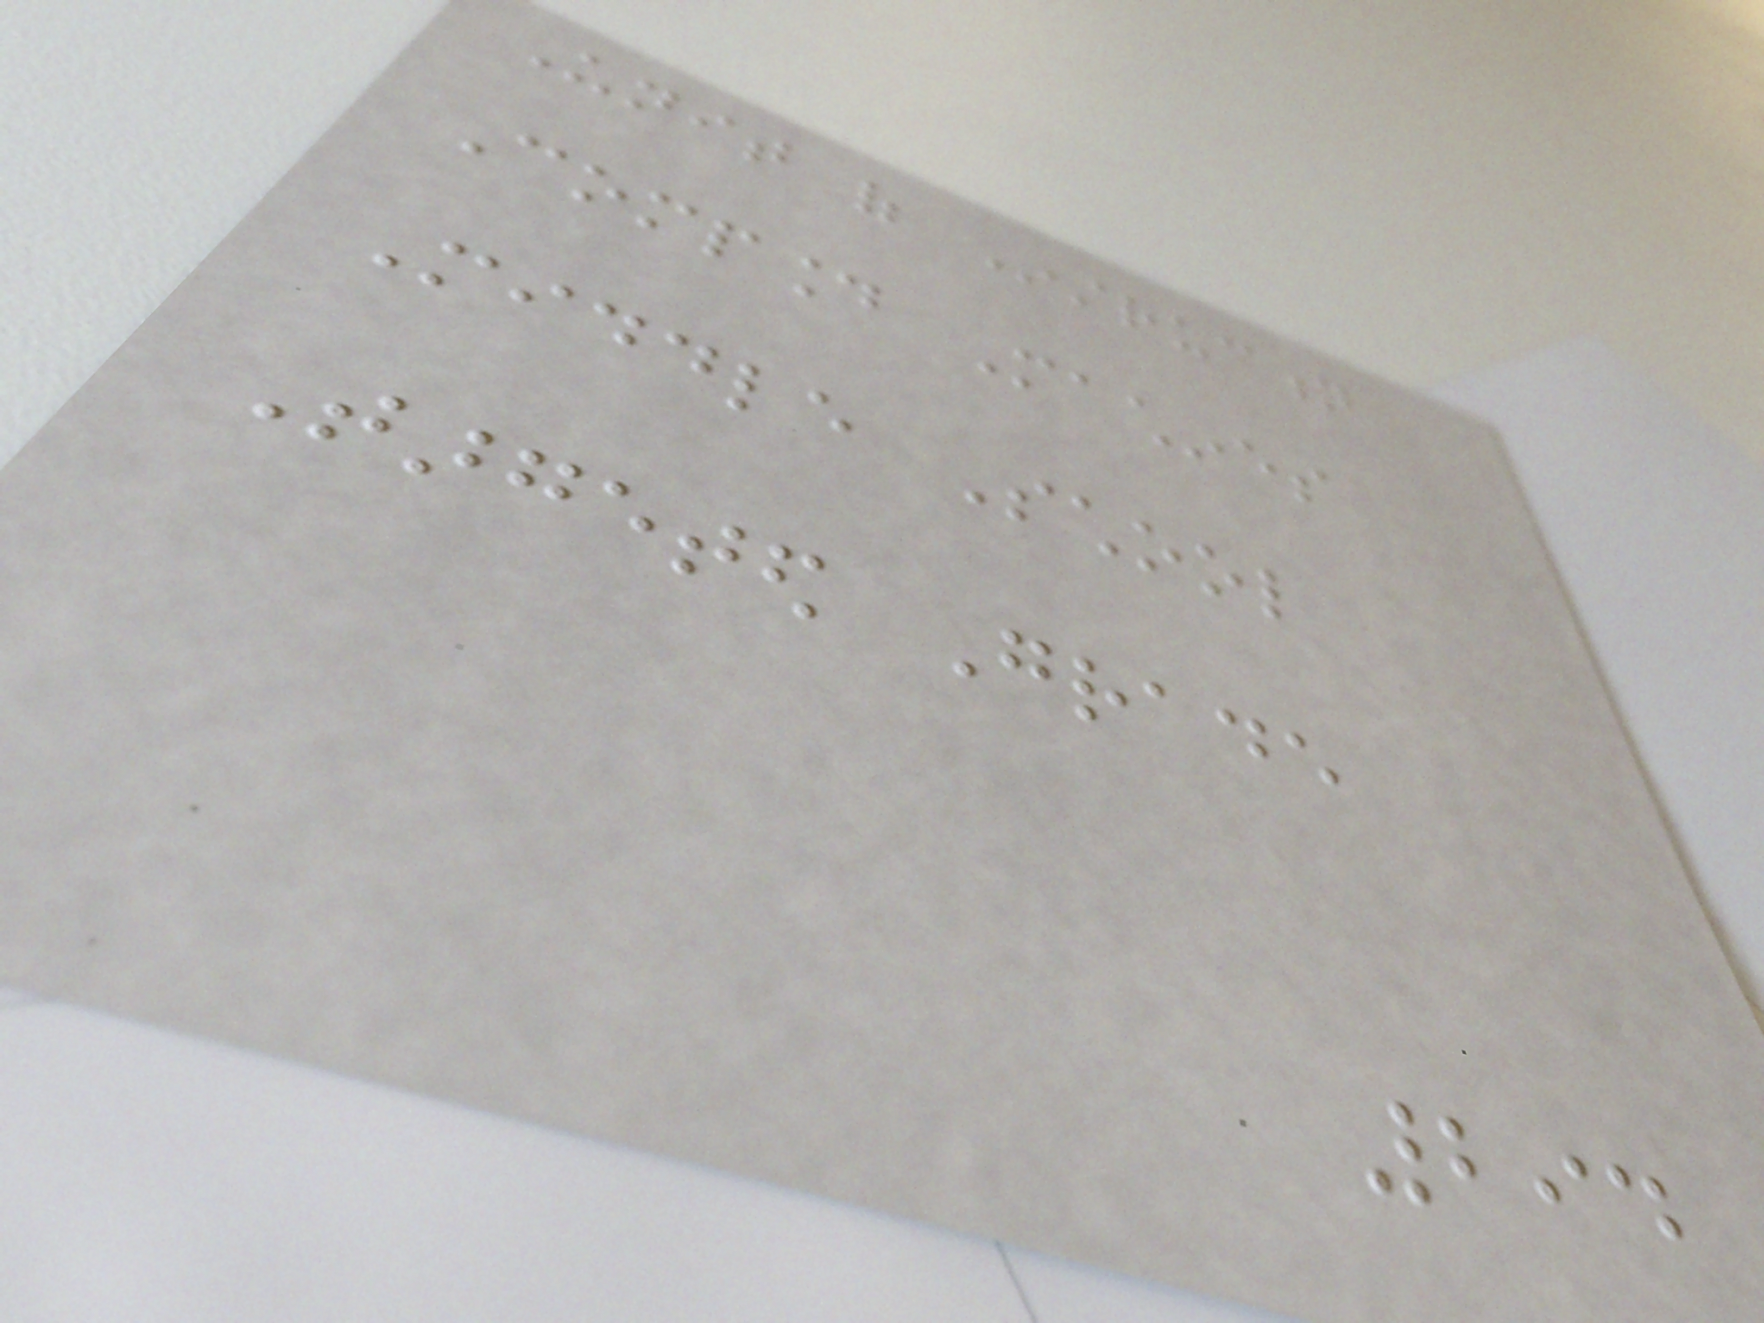Unit of Instruction
Compound Machines
Middle School
Targeted Grade
294
